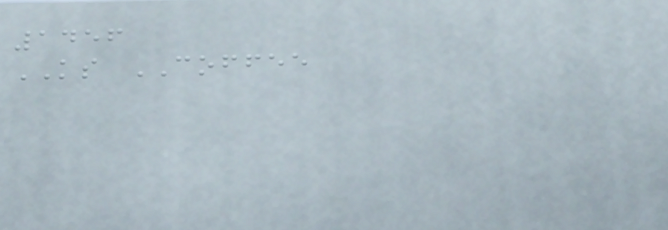1456
KS COFFEE
